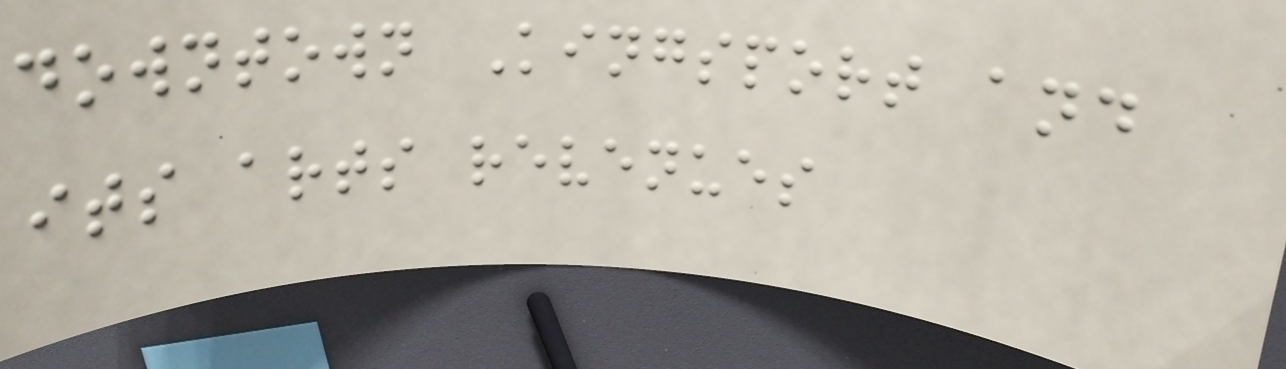downtown Kingsport and
its arts revenues
